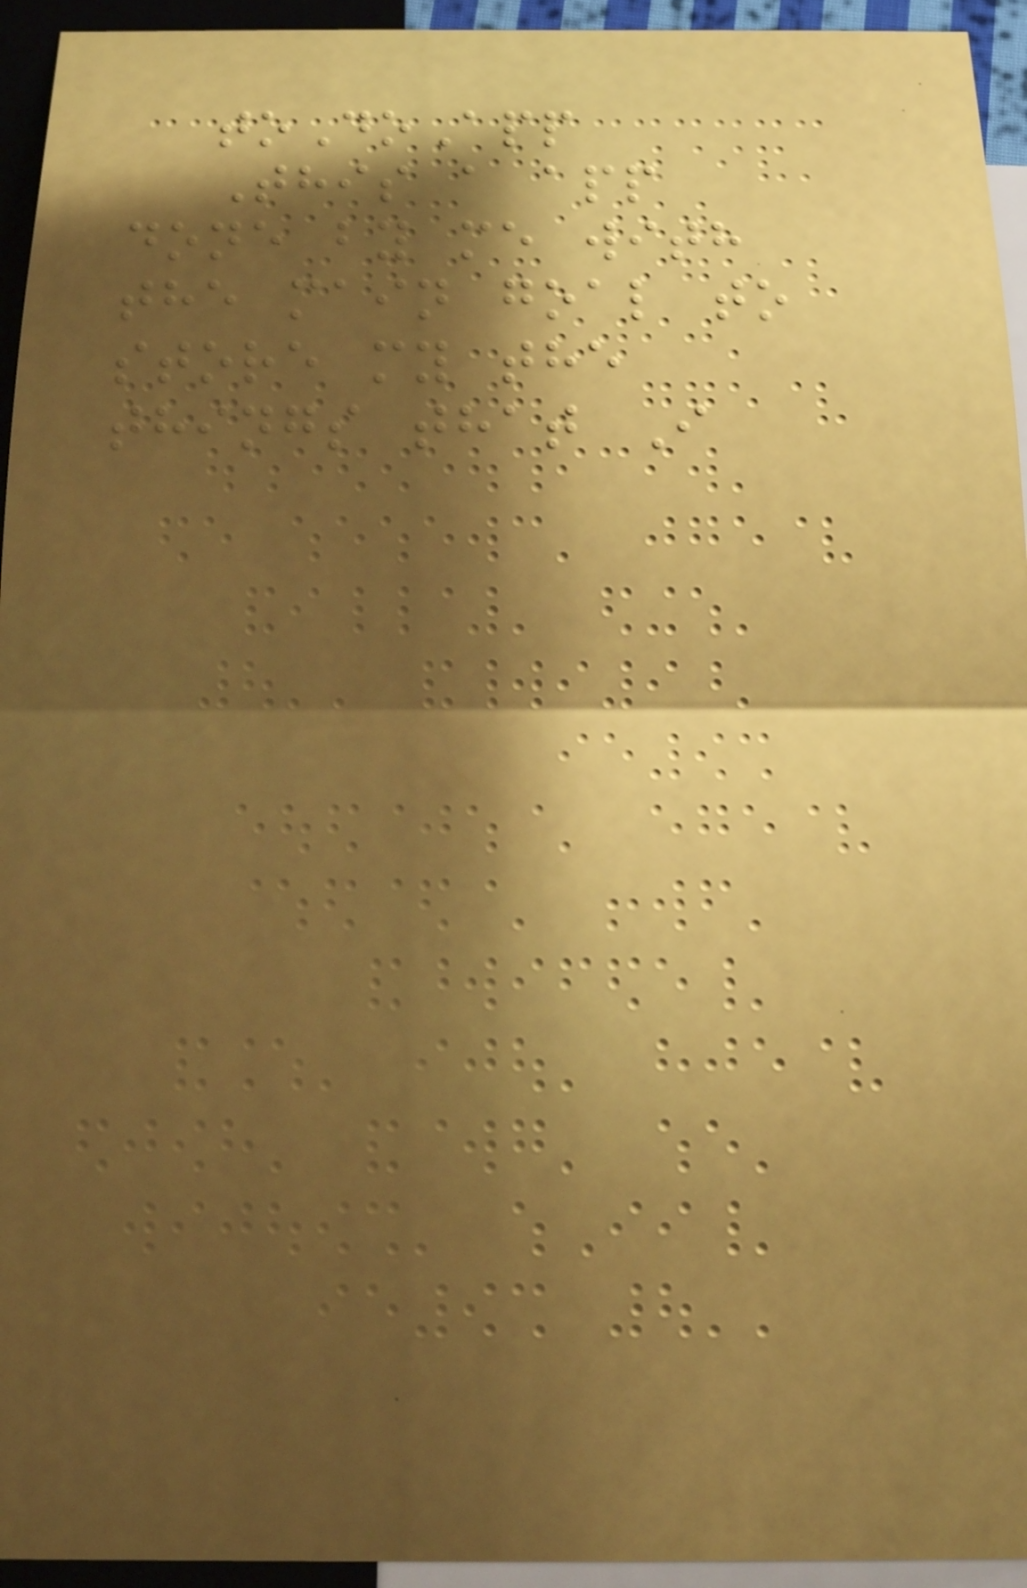toDoApp
This a app
done by me with
the main goal to
store my the
things that I
